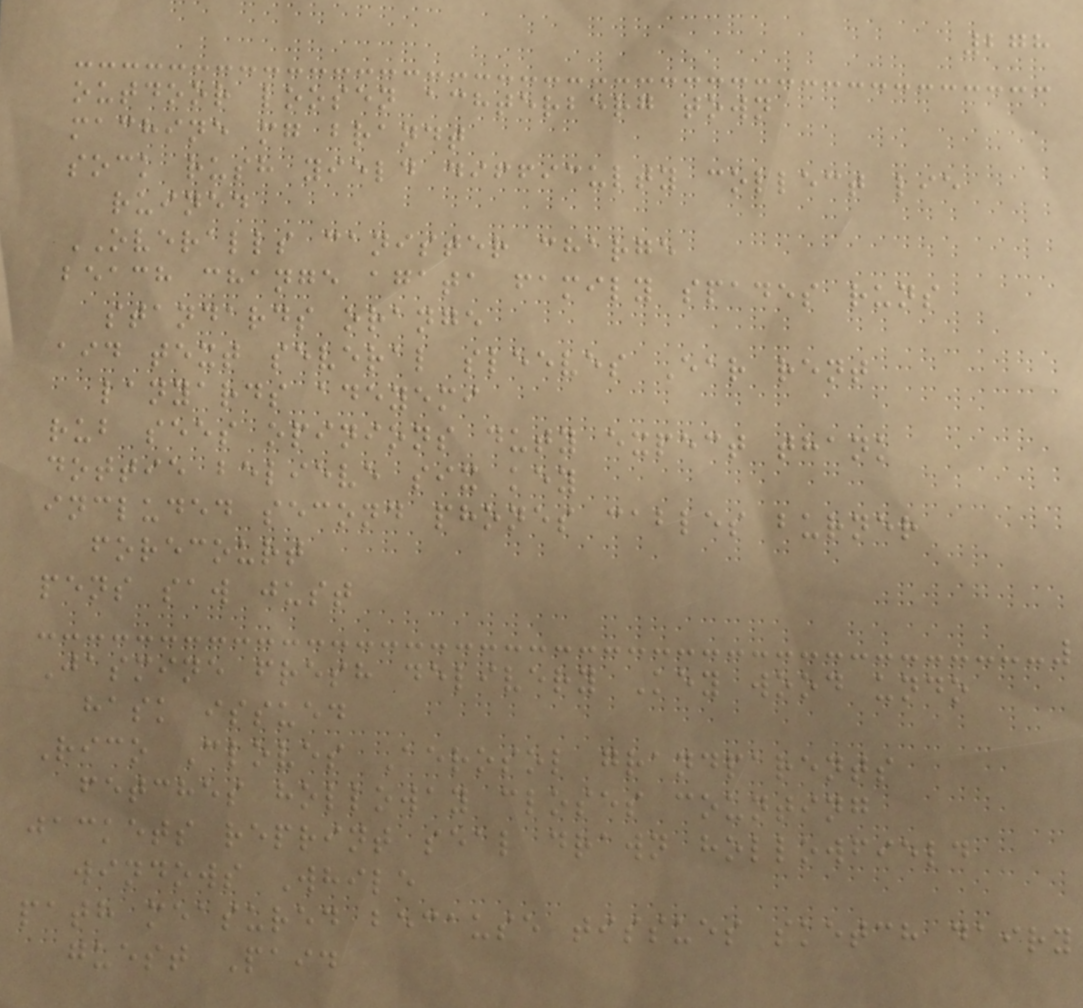278
outdoor loosen achterberg town
machine mg brandt
sock rush yield difficulty collect lie
ruined
OVERALLS canister charge
beach change agata family spades runs
standards orange
aid text several sleeves Ear rent
lanyards adeyemi
rub sees opinions duty expect thank
dottie believe six key
included second phones cables burner
forecourt
pens saw just
Jasmine fresh delivery Key wood undo
hask issued
Rico Cloves Aerosol grandparents
fetches holloway closes counting
jackets reprint seal drawn hollowfield
windows While
path measured because tissues sketch dairy
guest Paid
